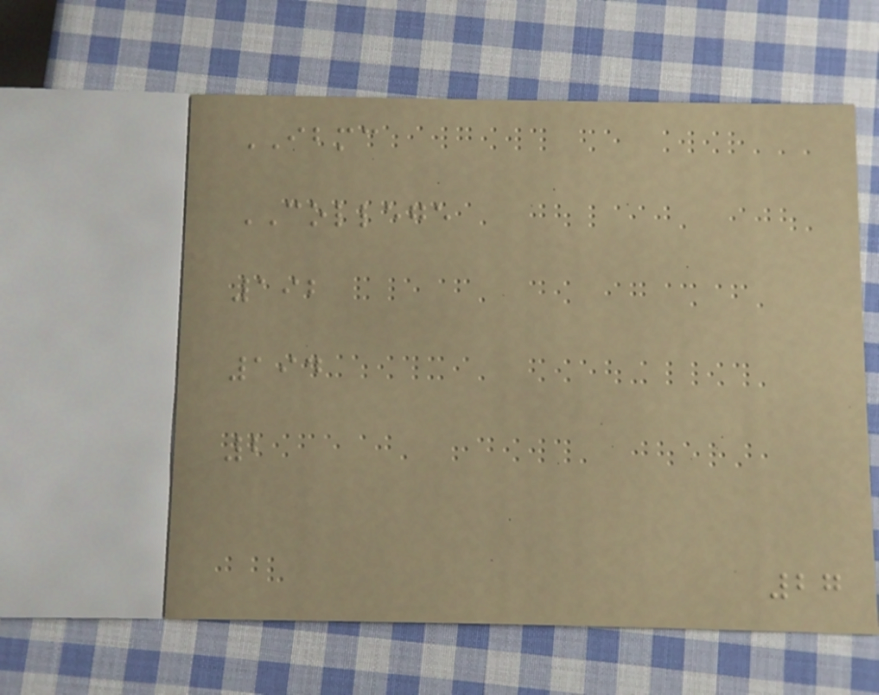IBMC
COLLEGE
192
194
2
27
